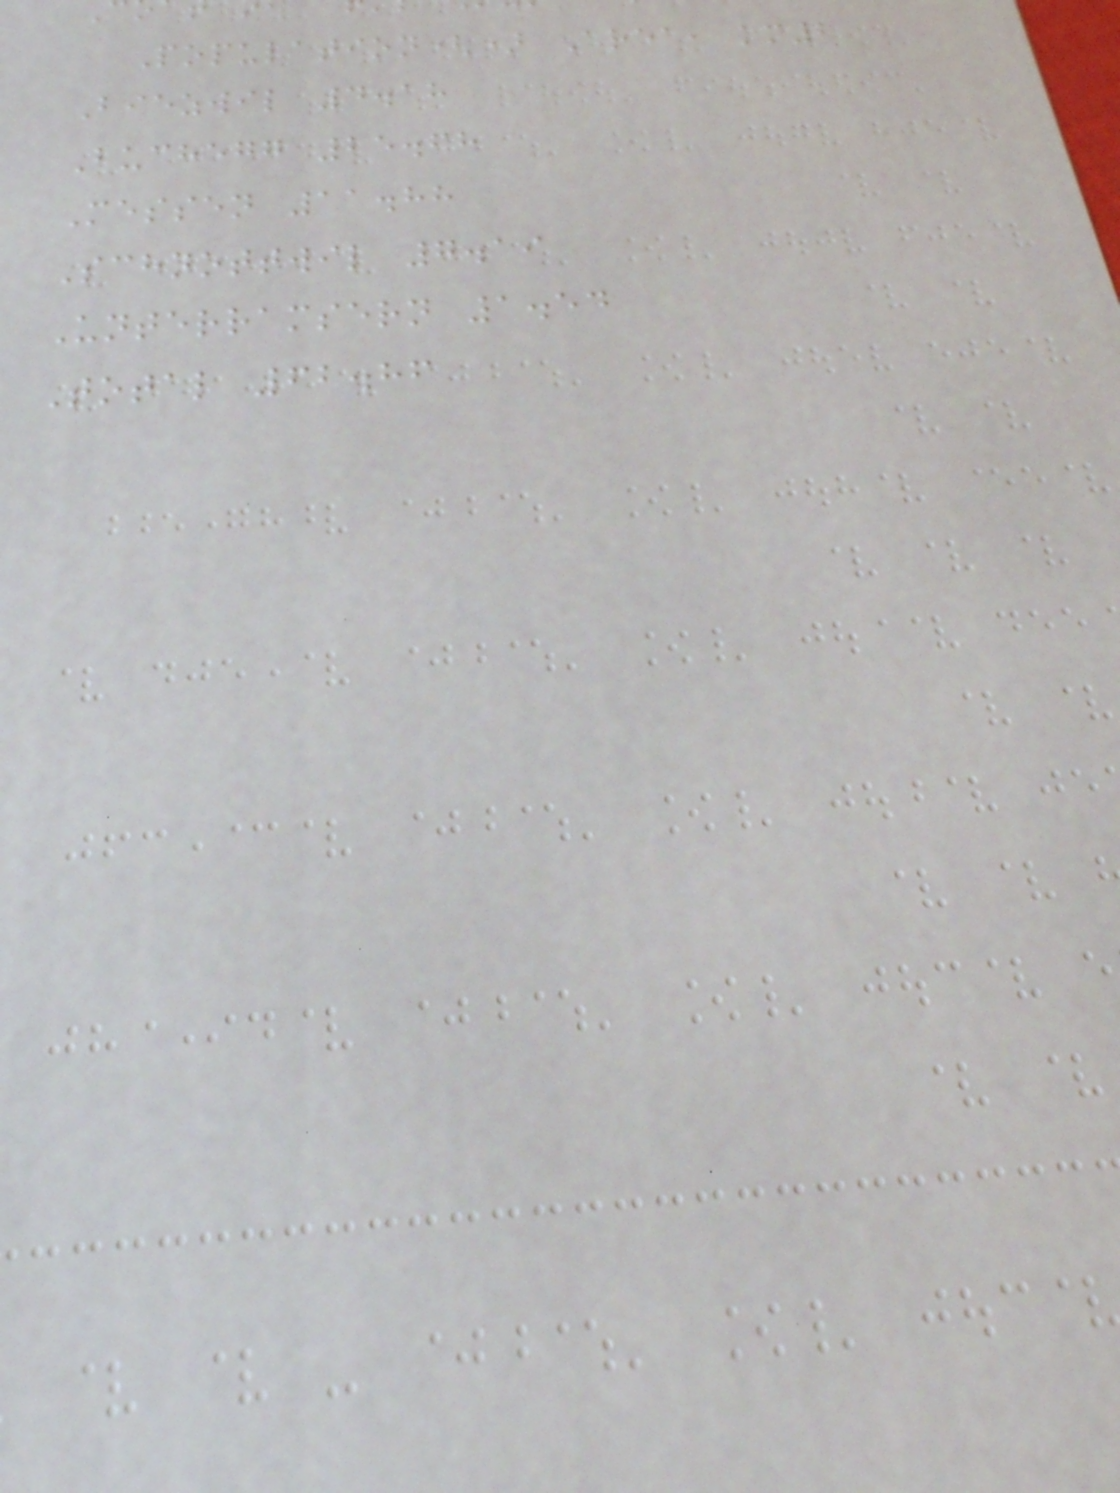Population() Area, km2
Biezwil 4.18
Buchegg 25.68
Messen 11.88
Schnottwil 7.19
Unterramsern 1.54
Total 62.86
